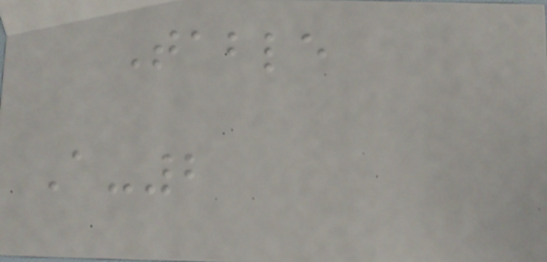Table
A-2
